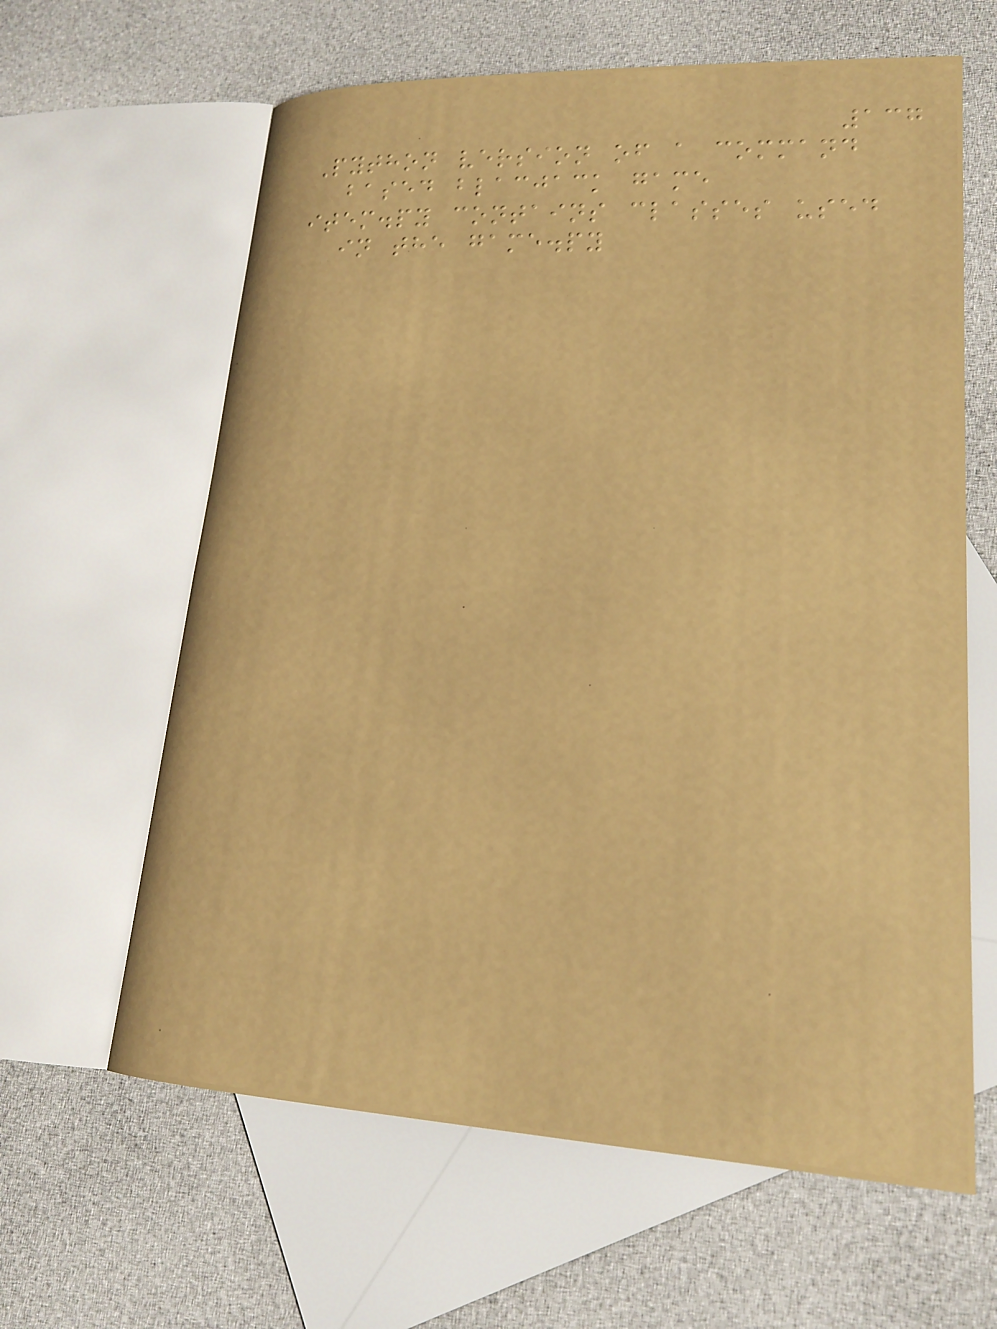137
Python version of a command
based blacjack game
item.py contains classes used
in the game.py
